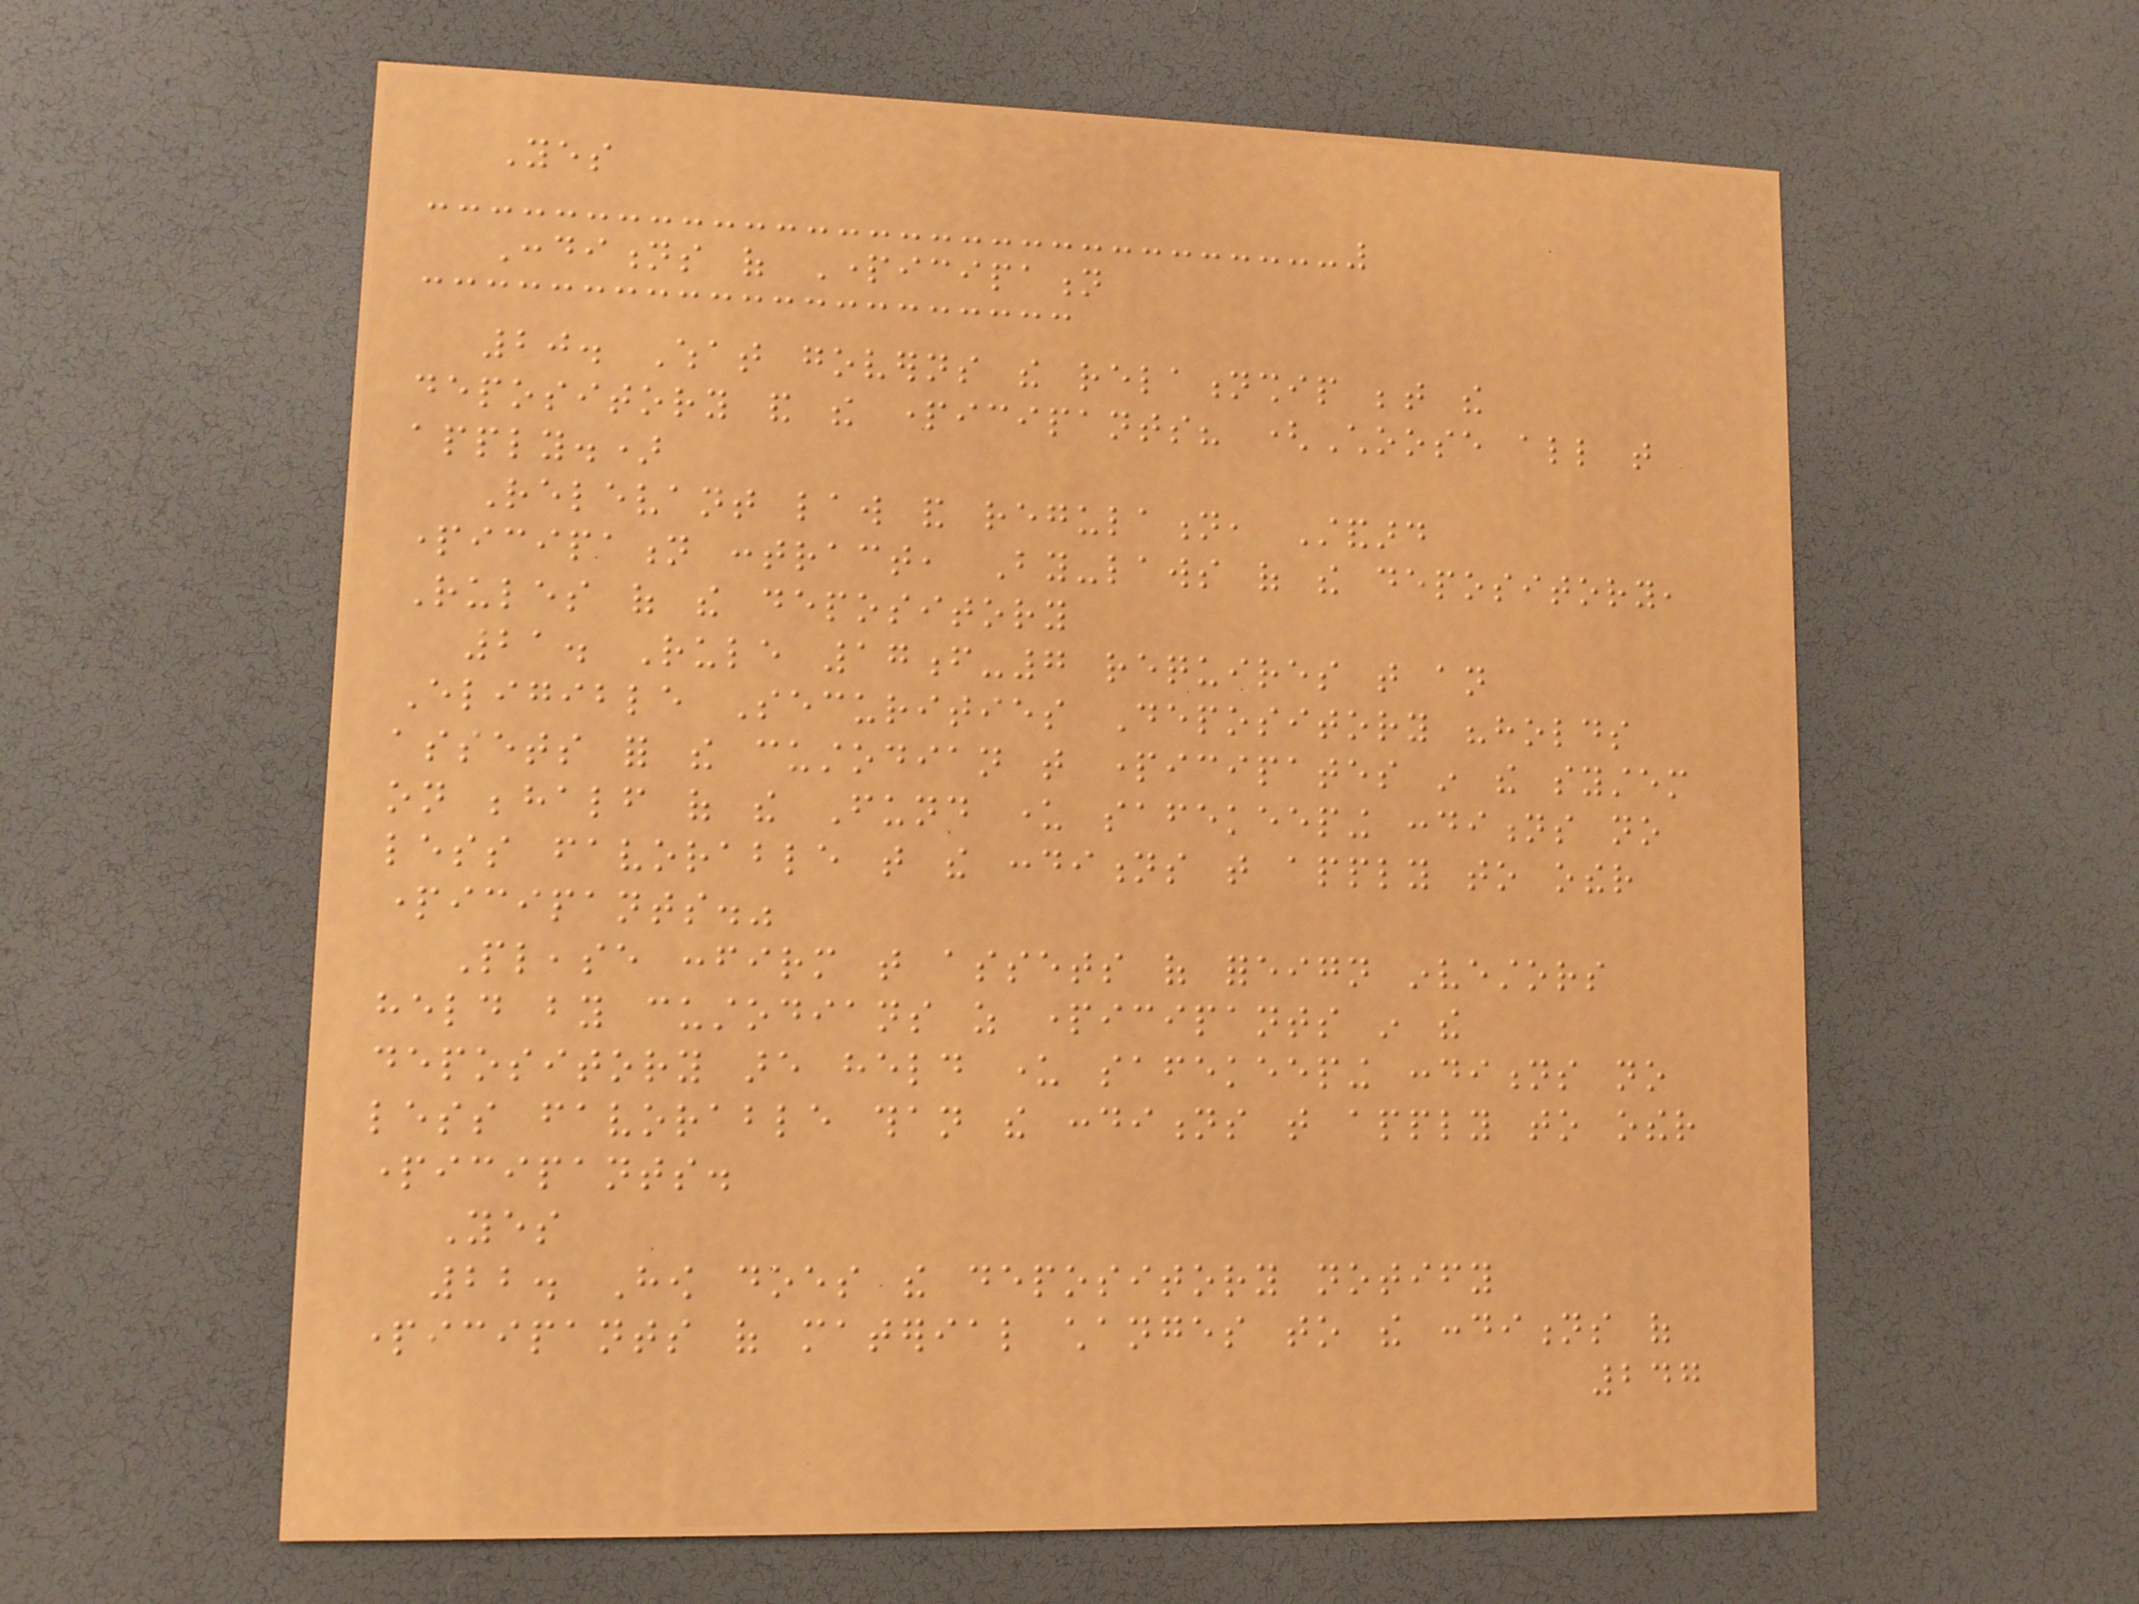Yes
Conditions of Participation
20. What governs the relationship between the
depository and the participants? (Choose all that
apply.)
Relevant law and regulation, Standard
participation contract, By-laws of the depository,
Rules of the depository
21. Rule 17f-7 requires that an
Eligible Securities Depository "holds
assets for the custodian that participates in the system
on behalf of the Fund under safekeeping conditions no
less favorable that the conditions that apply to other
participants."
Please confirm that assets of foreign investors
held by custodians as participants in the
depository are held under safekeeping conditions no
less favorable than the conditions that apply to other
participants.
Yes
22. How does the depository notify
participants of material changes to the conditions of
247
